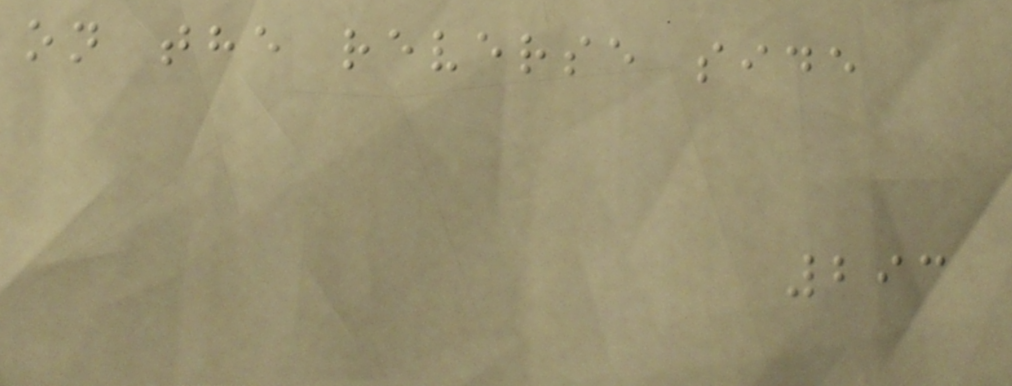on the reverse side
293
